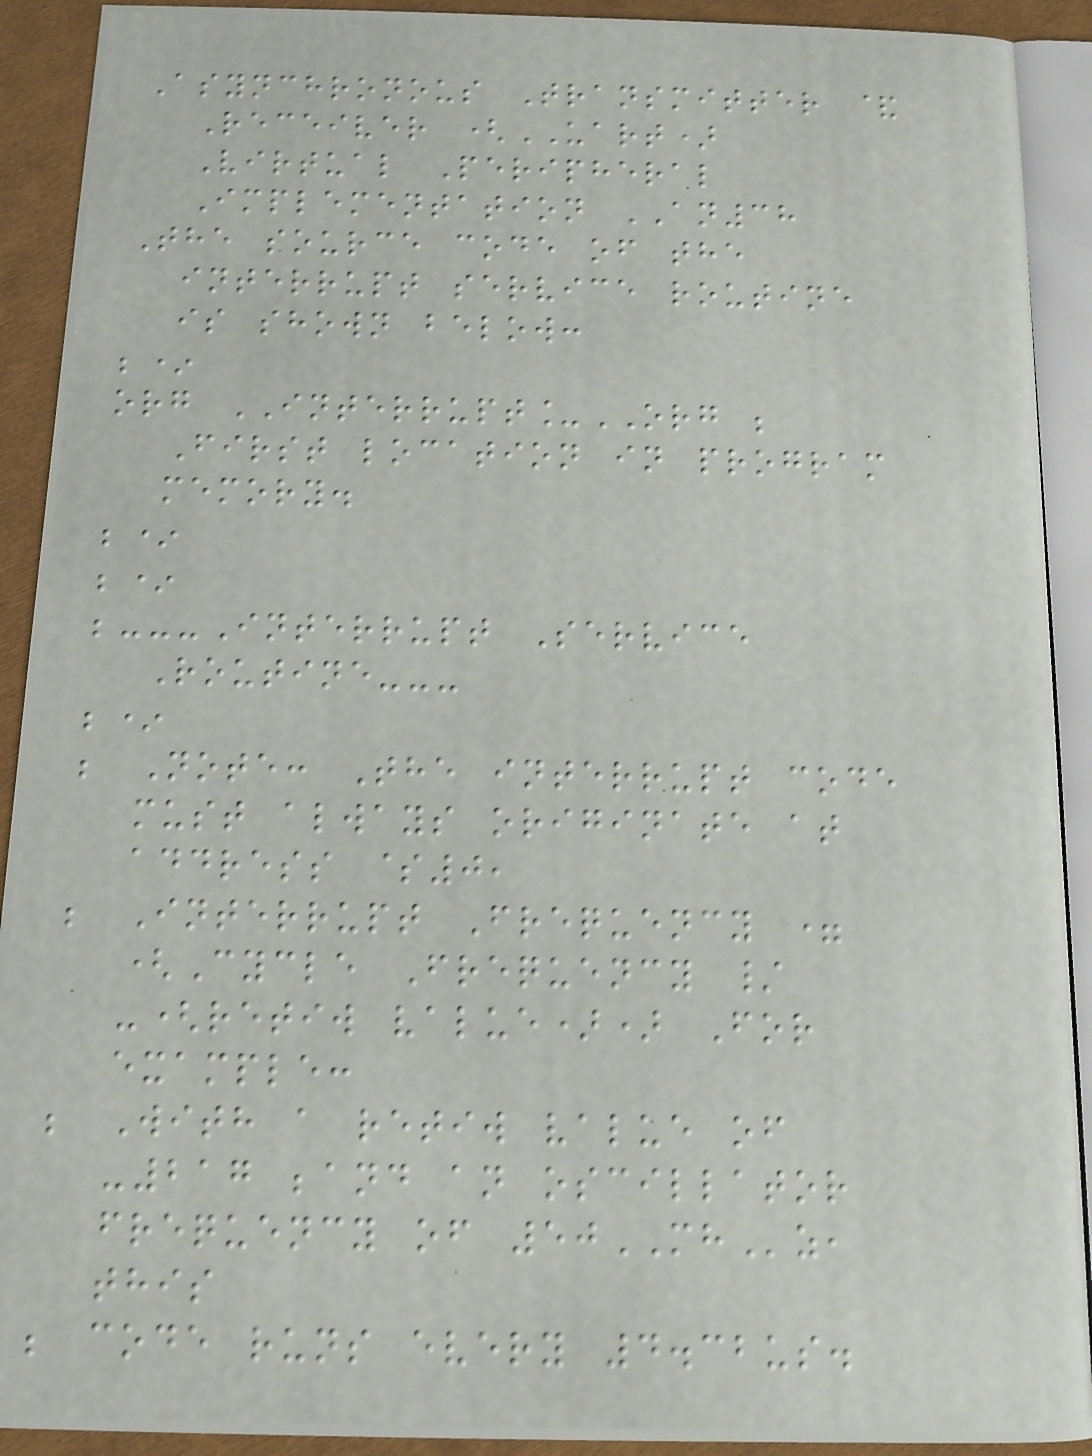Asynchronous Transmitter &
Receiver (UART)
Virtual Peripheral
Implementation AN38
The source code of the
interrupt service routine
is shown below:
;*
org INTERRUPT_ORG ;
First location in program
memory.
;*
;*
;---Interrupt Service
Routine---
;*
; Note: The interrupt code
must always originate at
address $0,
; Interrupt Frequency =
(Cycle Frequency /
-(retiw value)) For
example:
; With a retiw value of
-217 ;and an oscillator
frequency of 50MHz,
this
; code runs every 4.32us.
